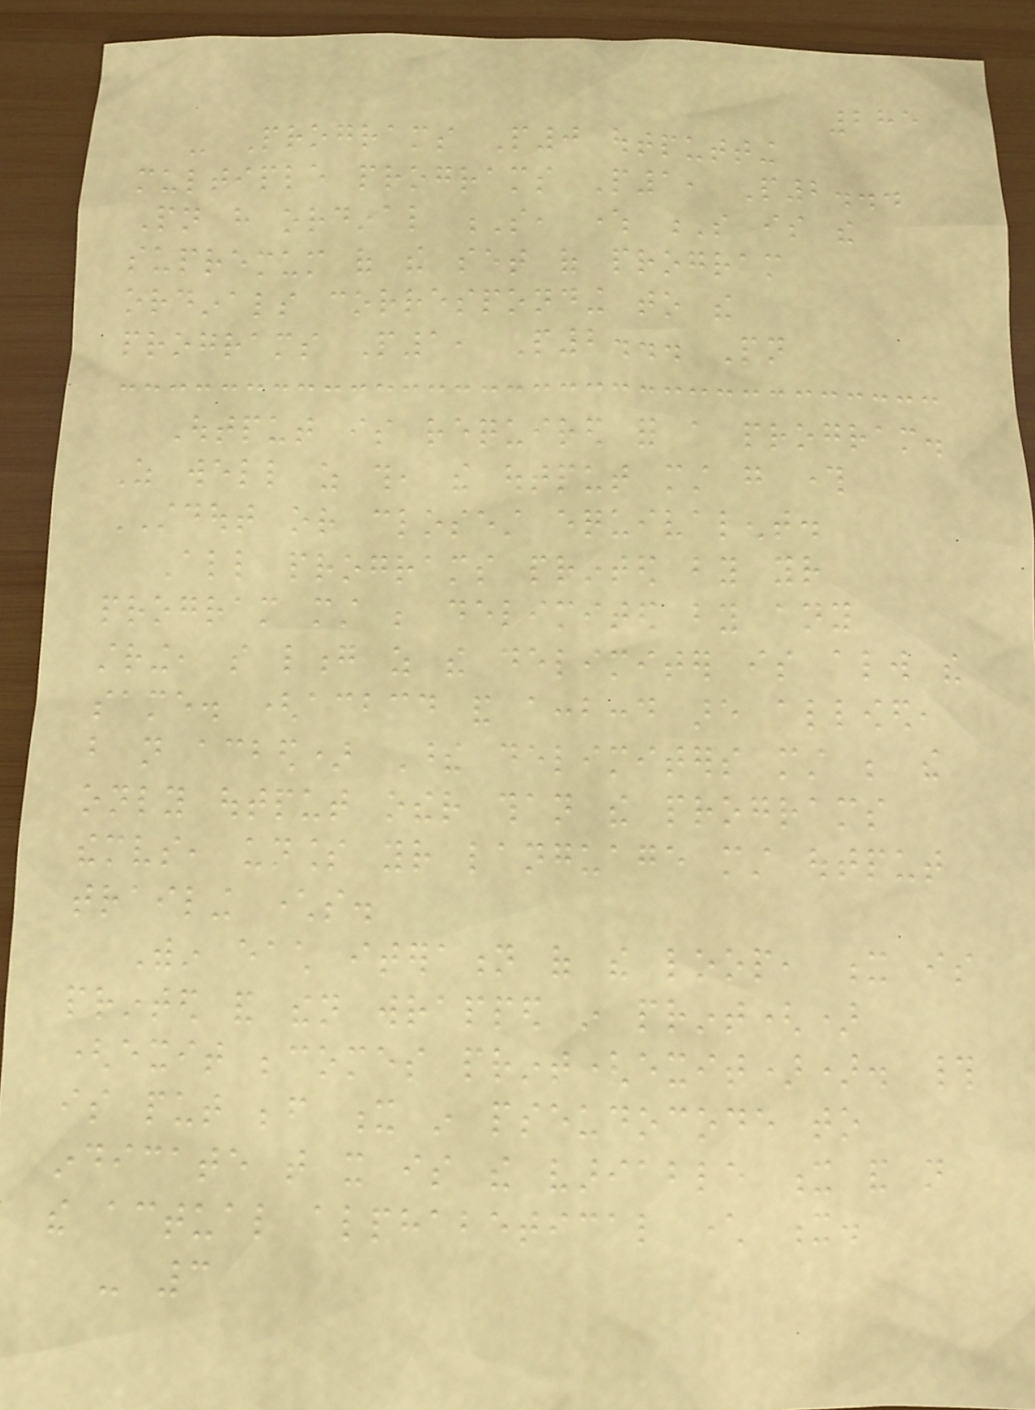285
- Programs P0 outputting
multiple programs P1, P2...
Pn have ordinal S, where S is the
supremum of the set of program
ordinals corresponding to the
programs P1, P2... Pn
Output is required for a program.
As well as this, the output must go through
STDOUT or closest equivalent.
All programs printed by your
program must be delimited by any
string, so long as the delimiter is always the
same. (acbcd and accbccd are allowed,
but not acbed) These delimiters must be the
only output other than the programs
themselves, unless your language must output
trailing characters.
Within each iteration of the loop, x is
printed and then wrapped in print()
(exit becomes print(exit)). #
is put before x in pseudocode to
indicate that it is the variable x and not
the actual alphabetical character x.
- 3
